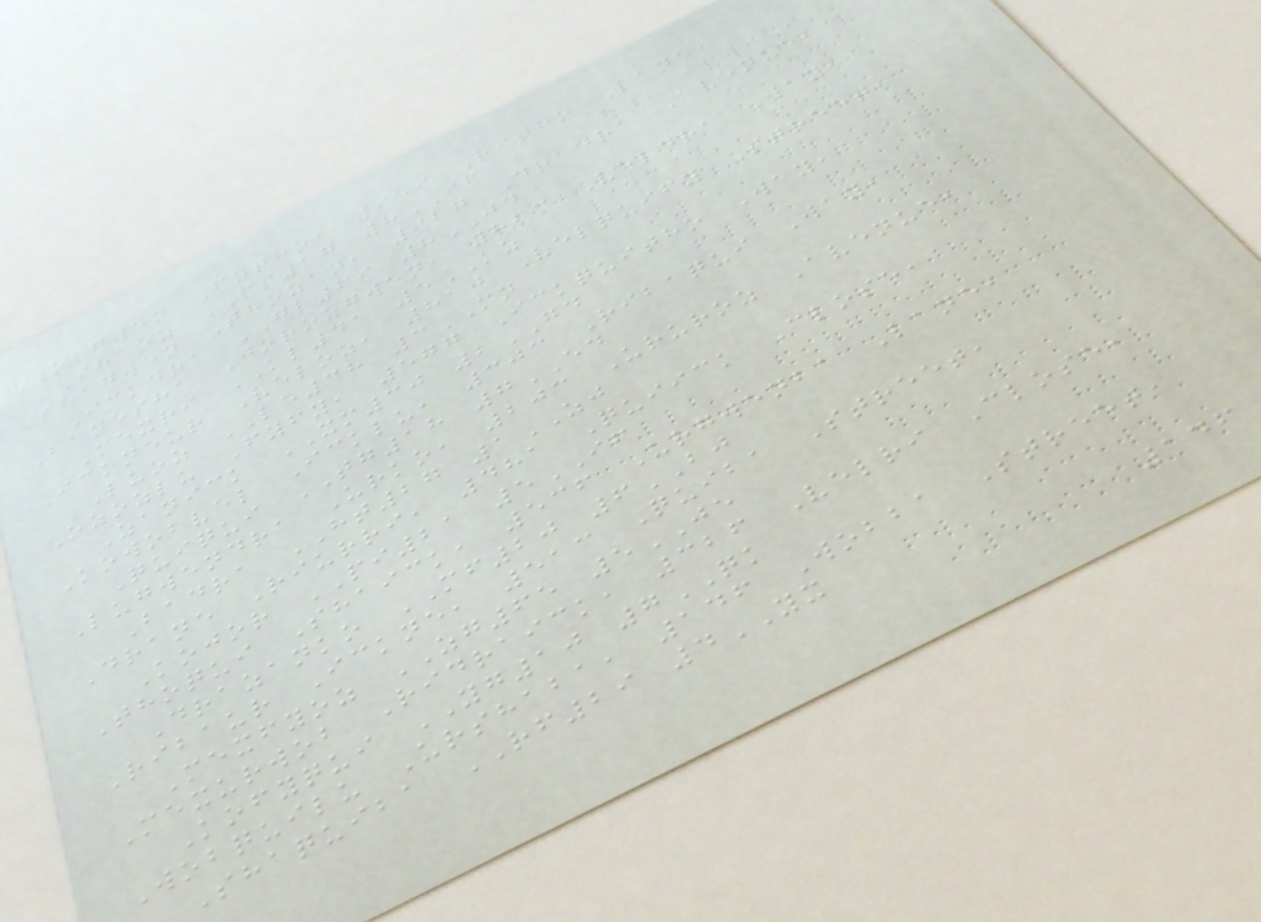Wobgwen Fytho, 959 Ritho Lane,
Shaoz PS17 8IF
Shagwen Thozan, 927 Dradra Avenue,
Ickdra GL69 8JD
Banesha Jorozgwen, 823 Veldra Way,
Mexri KL41 5KZ
Ickneur Veloz, 810 Velquify Street,
Luoz LE38 3MN
Ozozlu Fyfy, 577 Ickquitho Way,
Zanick XM30 2GD
Kowobvel Icklu, 303 Ribaqui Way,
Quiqui TG18 7ED
Lugwendra Urko, 203 Ururoz Avenue,
Badra HT27 1ZJ
Drane Riurri, 481 Quiick Close,
Kojor PI21 5IF
Thoqui Shaick, 536 Urgwenba Lane,
Drazanko MF20 6BJ
Ribaur Ickne, 513 Quiba Street,
Mexfyoz ZG65 5JE
Mexurwob Ridraick, 326 Velri Close,
Kofyqui YG10 7QK
Wobquilu Urshaba, 146 Wobba Street,
Shaquiba RF29 4YX
146
